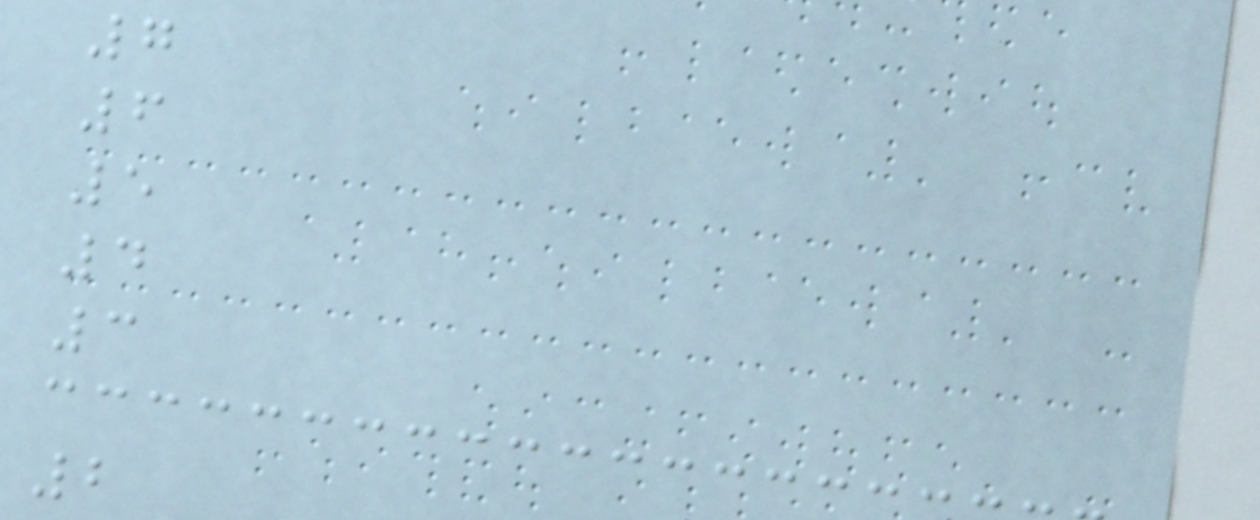7
6
5
4
3
2
